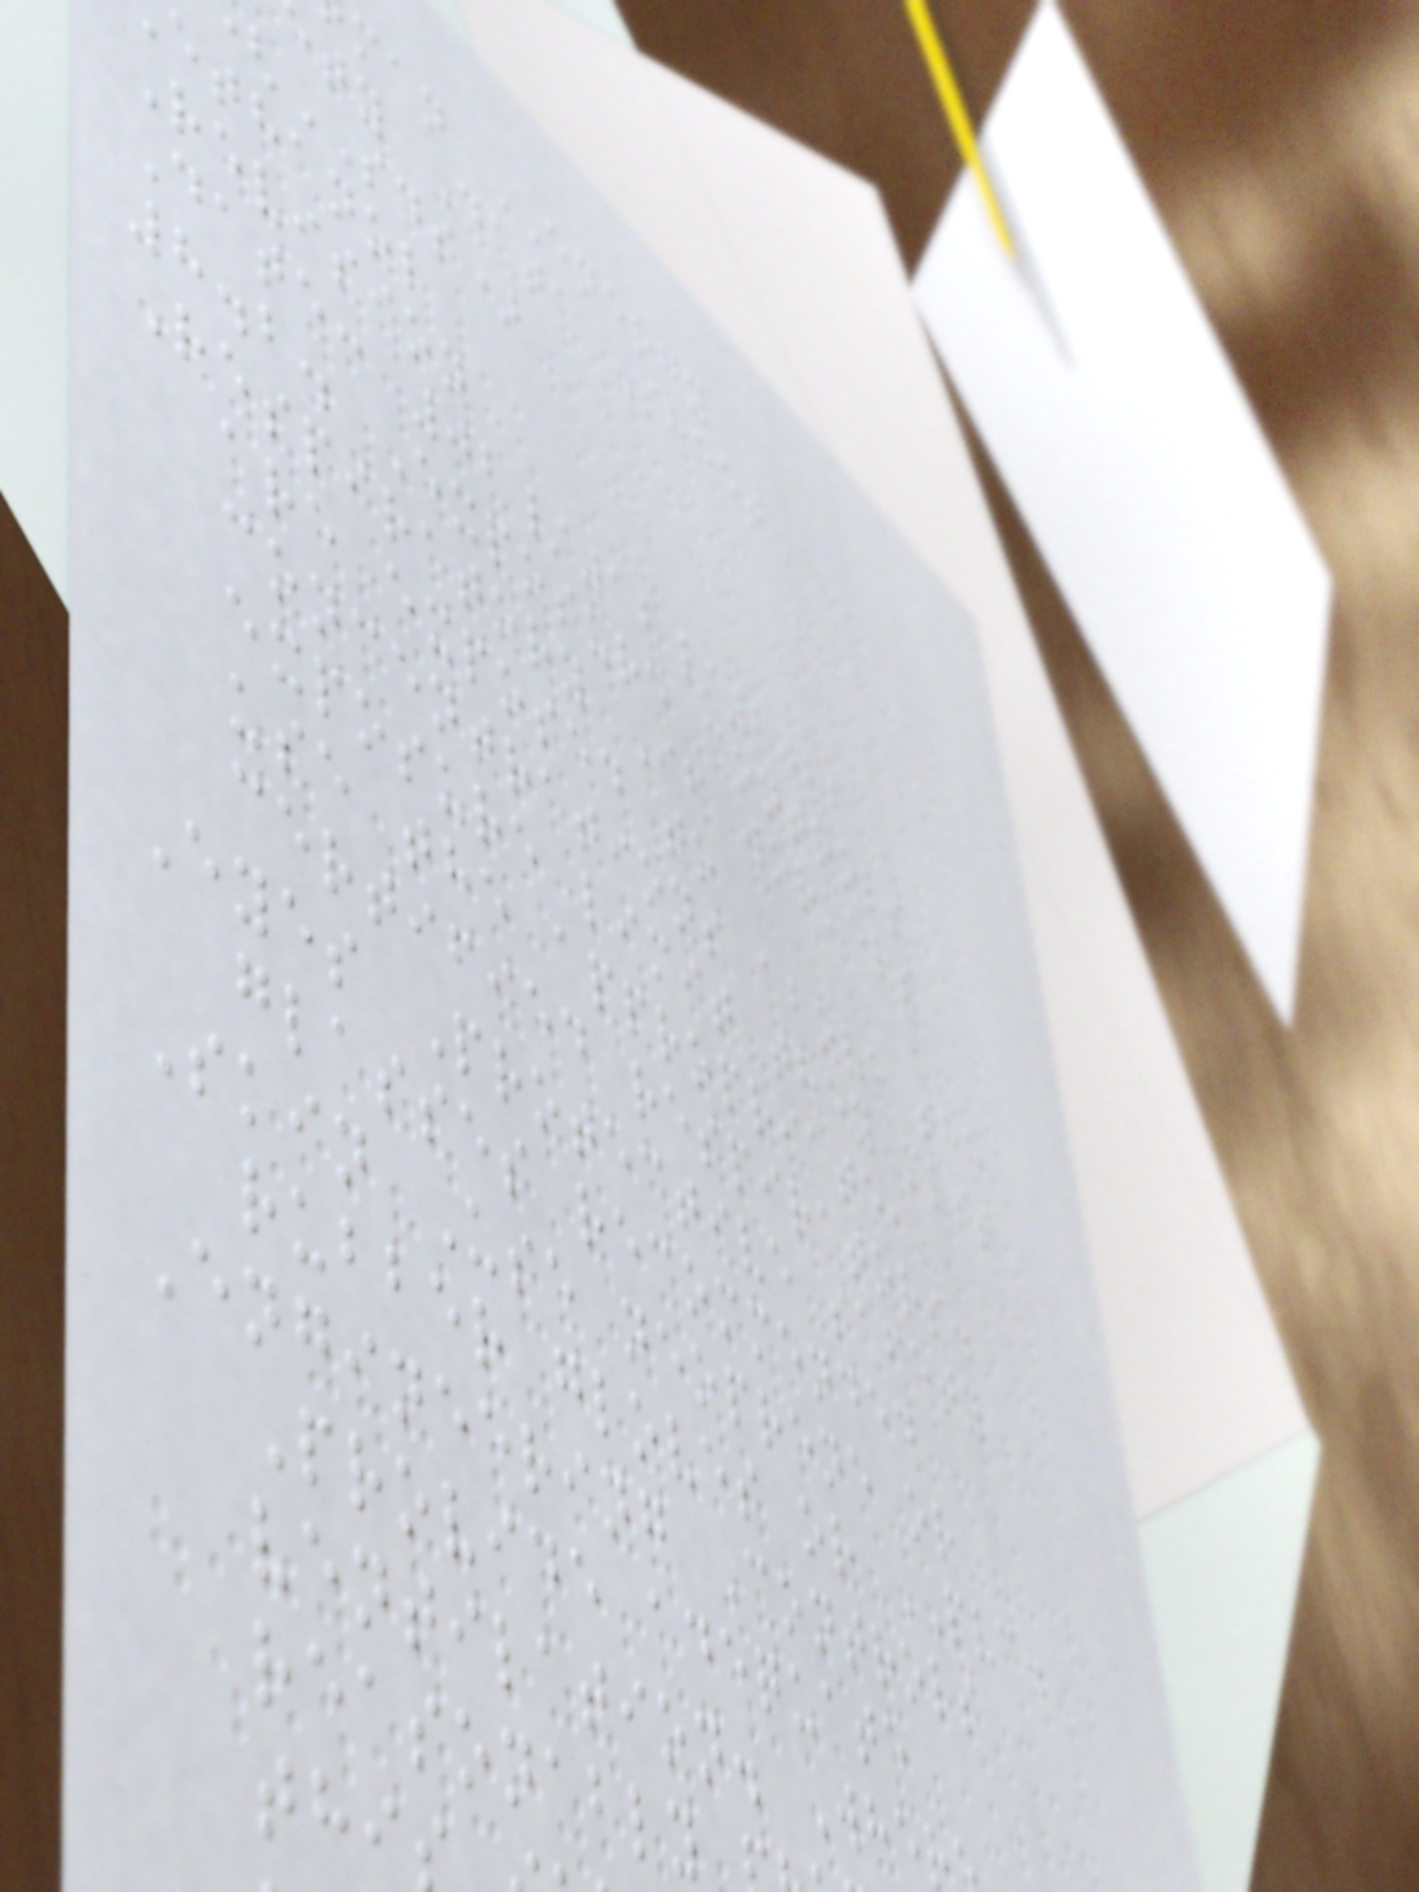man ENERGY
ty Data Sheet
SDS)
ethanol
Revision
Date: 02/12/2022
8.2. Exposure controls
Respiratory If workers
are exposed to
concentrations above the
exposure limit they must
use the appropriate,
certified respirators.
Eyes Protective safety
glasses recommended
Skin Use neoprene or
rubber gloves or PVC.
Engineering Controls
Provide adequate
ventilation. Wher
reasonably
